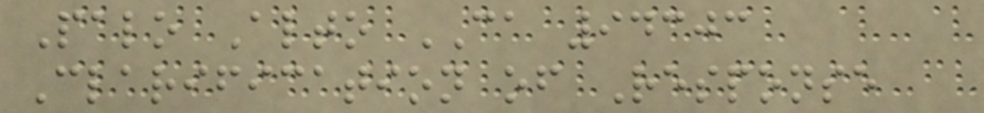Palo Alto CA 94303
Clarification of Response
